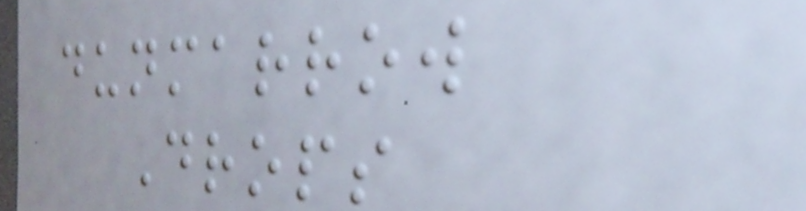dunmarrow
Drops
